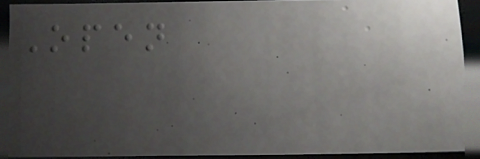Open
